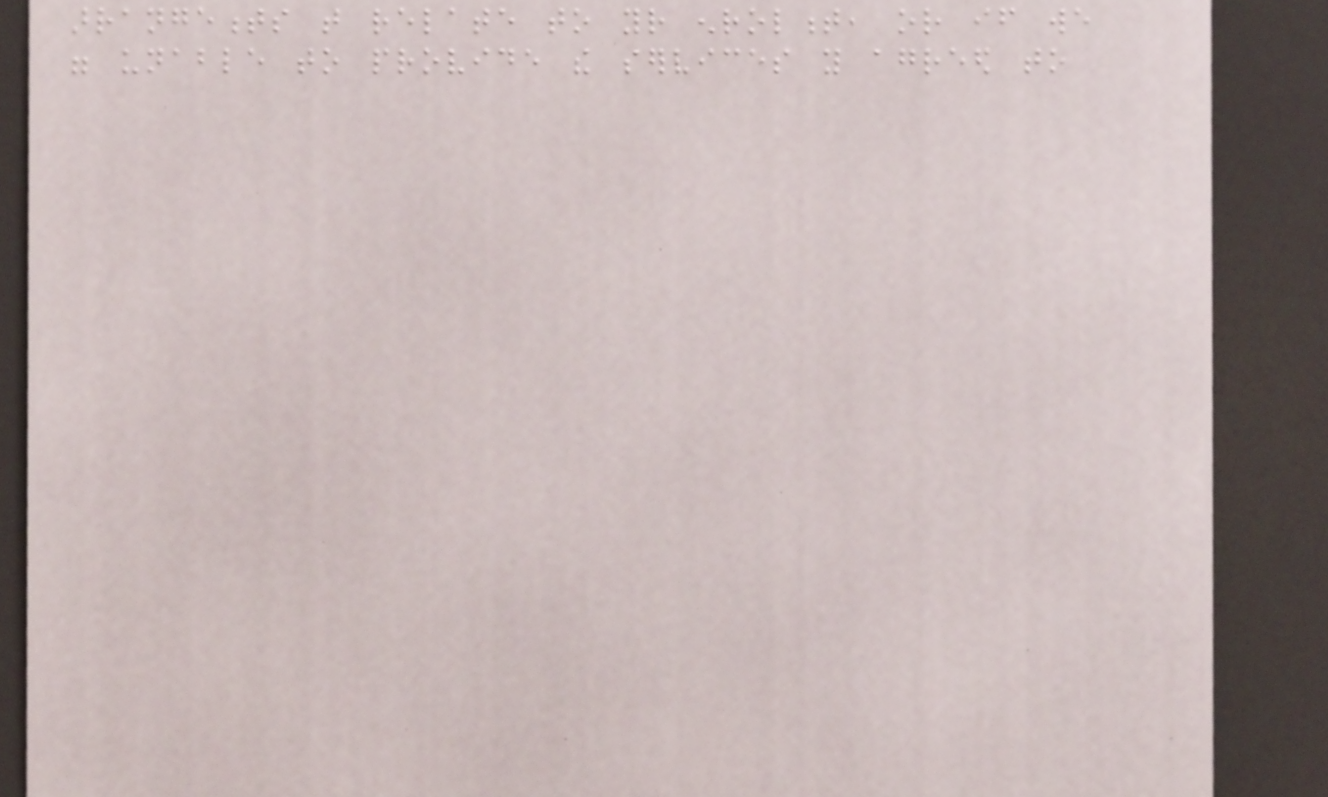arrangements that relate to your enrolment, or if we
were unable to provide the services you agreed to
